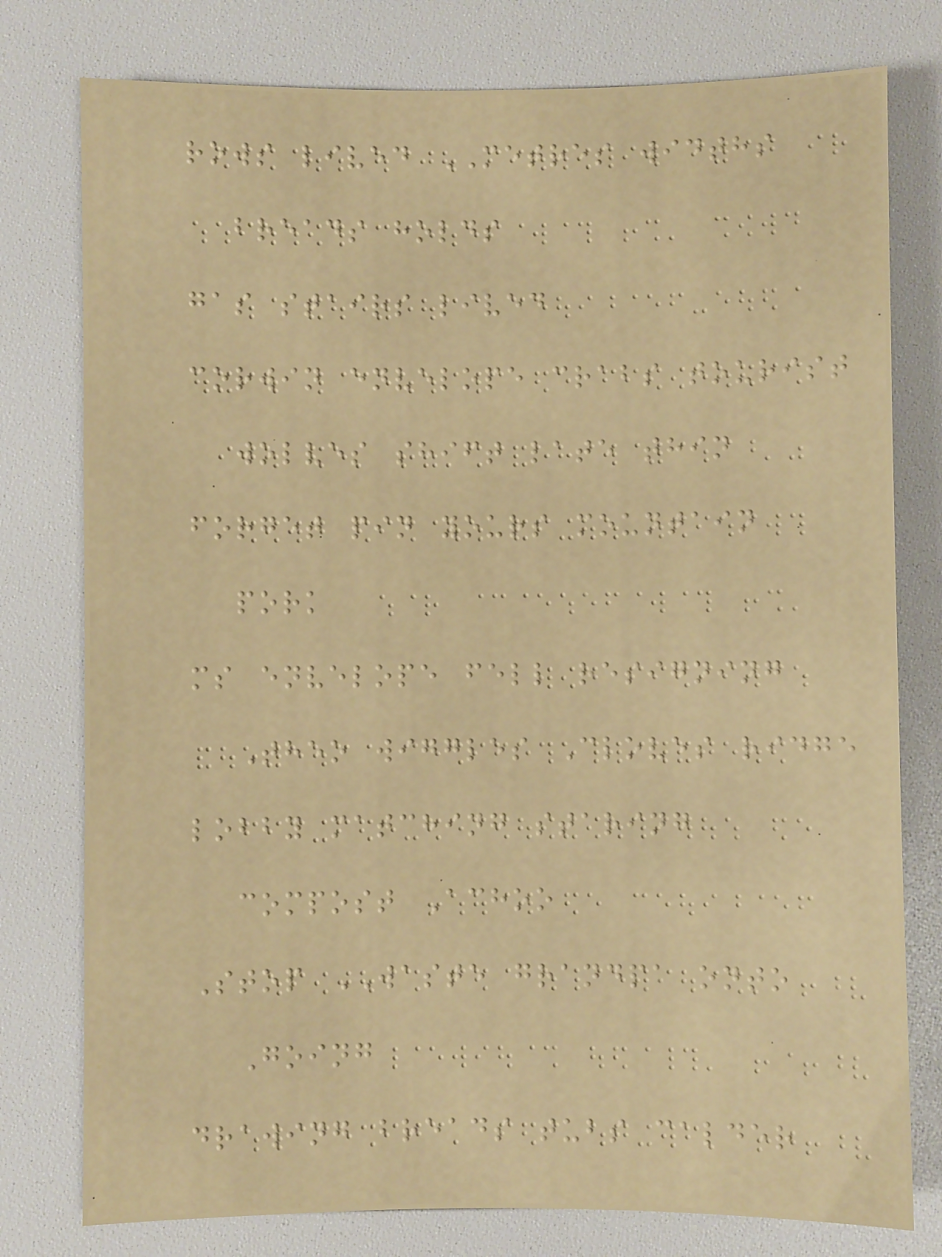rows lived METRES widths
breads holds
gas stairs lived
corwin envelope crabs tourist
wolves shift late thin
forget pin yours mountain
pork
ms envelope fell resigning
Theo wiggles Cloves ridge
lobby matching staring
compost Achoo
Stop WASTE grandpa onto
Going
drawing breads tubs calder
